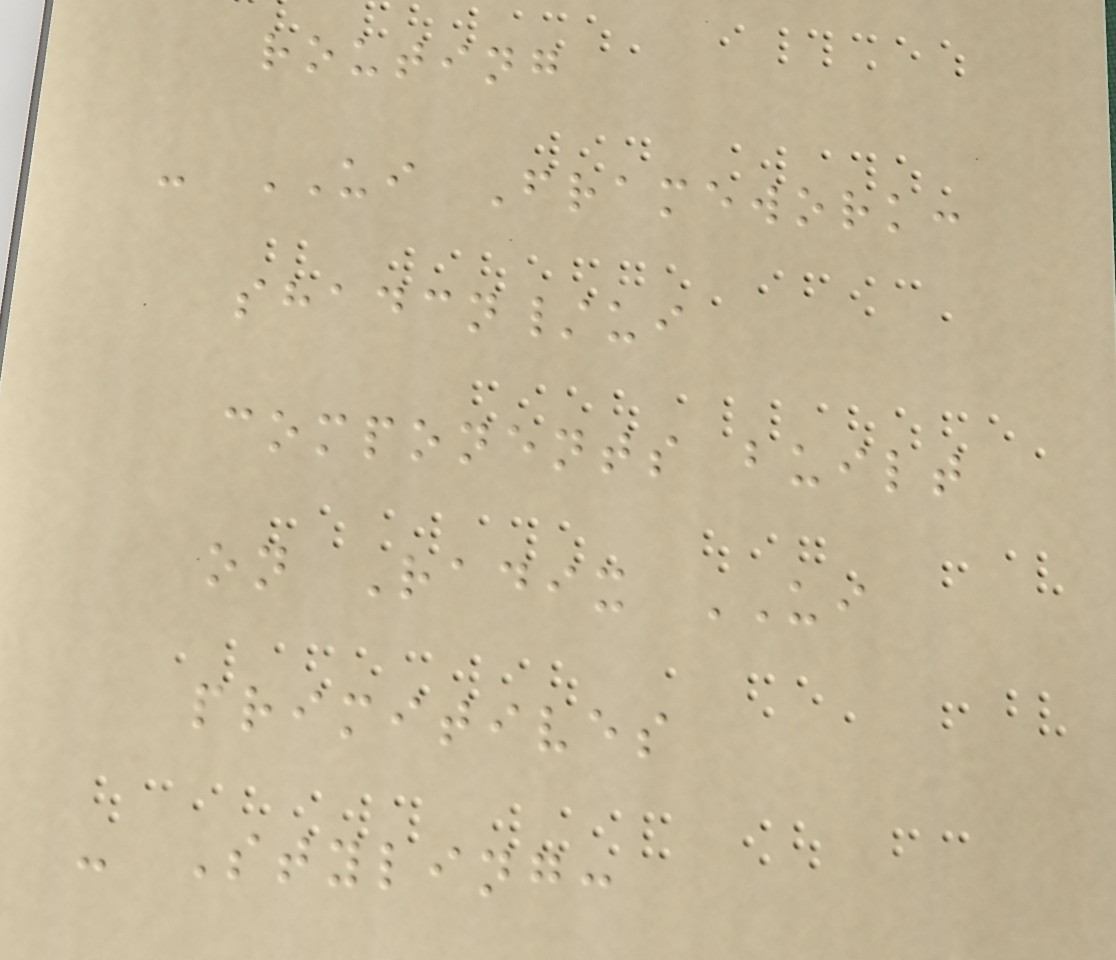routing
- UI Framework:
shadcn/ui
components built
on Radix UI
primitives
- Styling:
